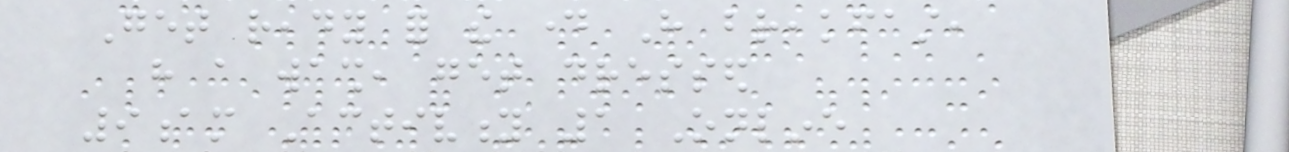Get ready for the day Have breakfast,
have a wash, get dressed
9am Activity 1 Online
